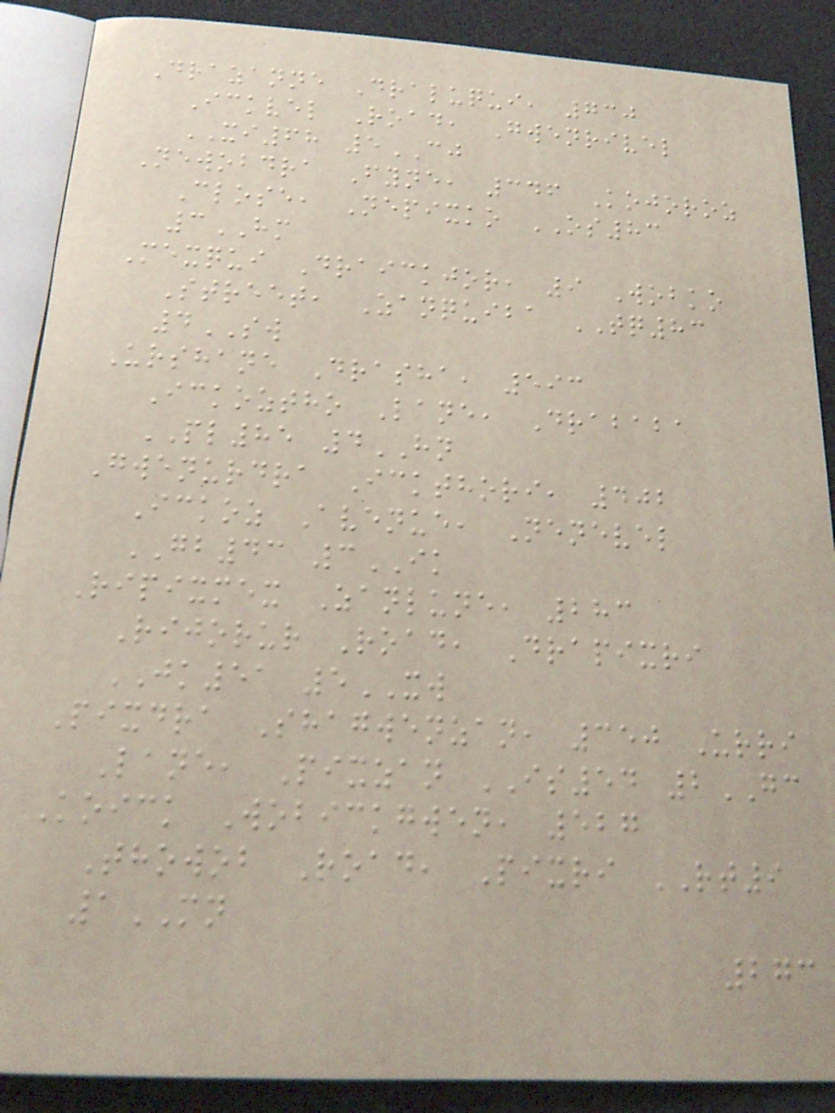Drazanne Draluqui, 730
Ickvel Road, Gwenrivel
XI68 5CJ
Newobdra Fyne, 346 Kojoroz
Close, Nepixko OS83
3HM
Mexqui Draickjor, 9 Wobko
Street, Zanquiba TQ83
4SW
Urshane Drasha, 593
Ickoztho Lane, Drababa
PL85 4HN
Gwenurdra Ickthori, 402
Ickoz Avenue, Nenevel
GB43 3IK
Ripixmex Zanlune, 283
Rijorur Road, Drapixri
JK51 5XW
Pixdra Shagwenzan, 350 Urri
Lane, Pixzan IS54 2GC
Koick Wobickgwen, 527
Thowob Road, Pixri RT9
1MN
273
